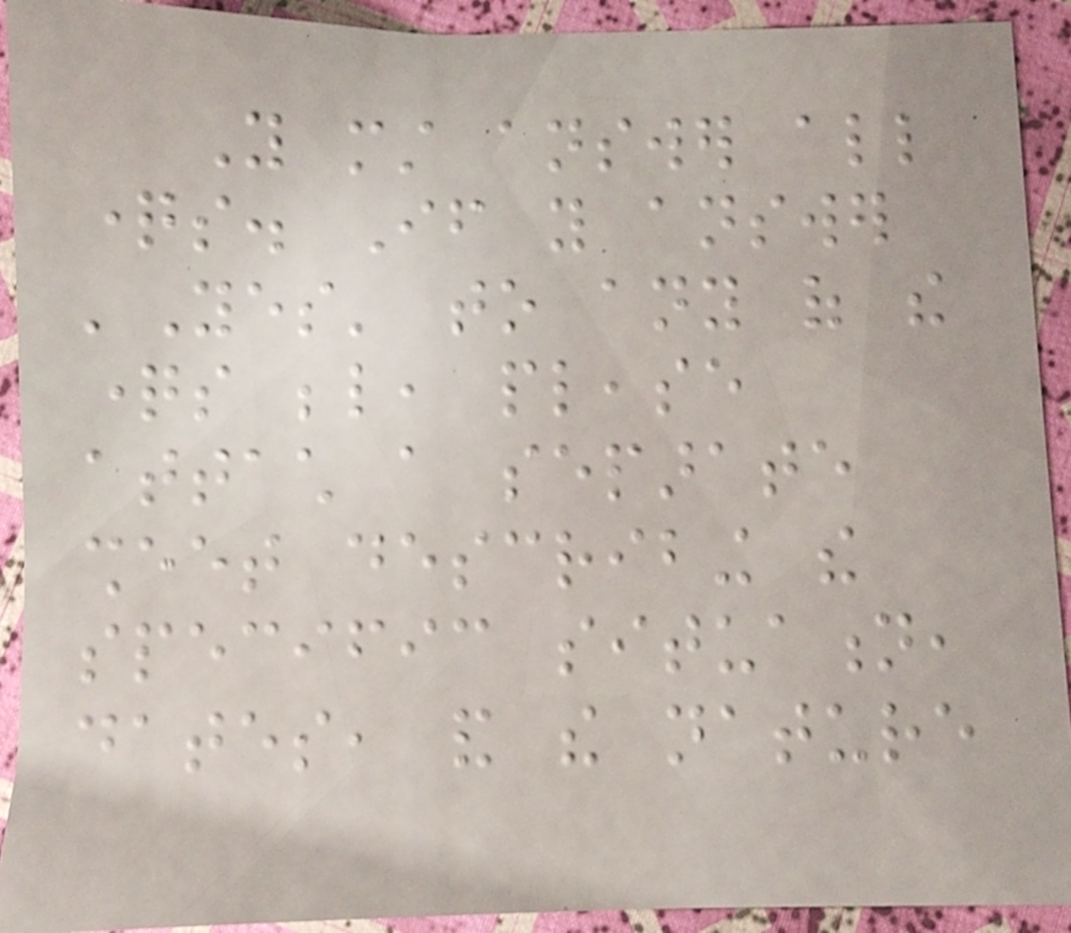You must answer all
questions. If you answer
'Yes' to any of the
questions below, please
attach a separate
sheet describing the
specific situation,
dates, and the nature
